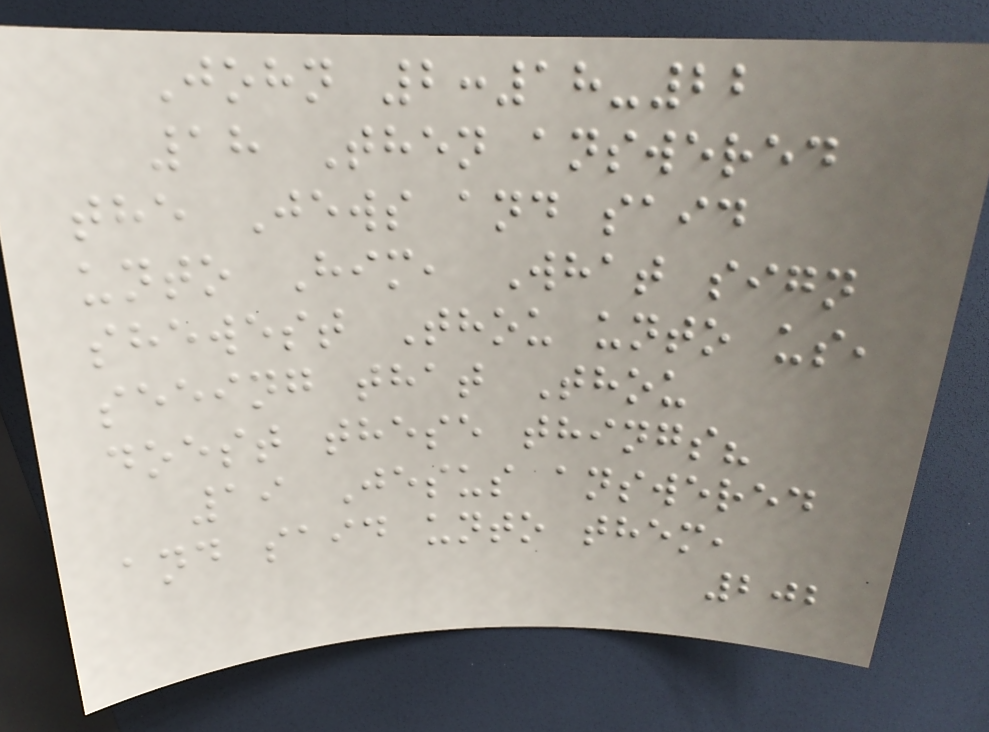John 2:18-22
18 Then answered
the Jews and said
unto Him, What sign
shewest Thou unto us,
seeing that Thou
doest these things?
19 Jesus answered
and said unto them,
202
